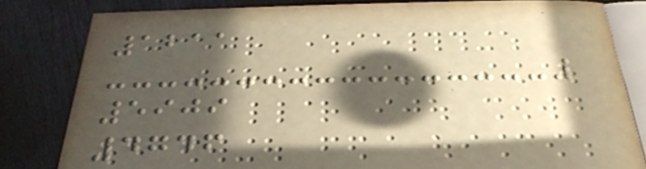1211
5909
4746
